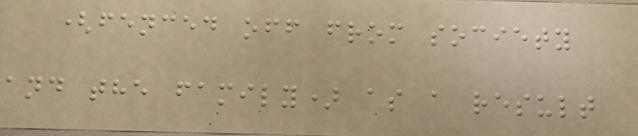(fenced off from society
and the family) as a result
